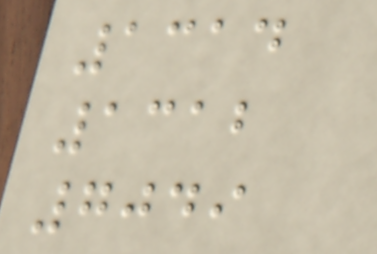1314
1312
7049
